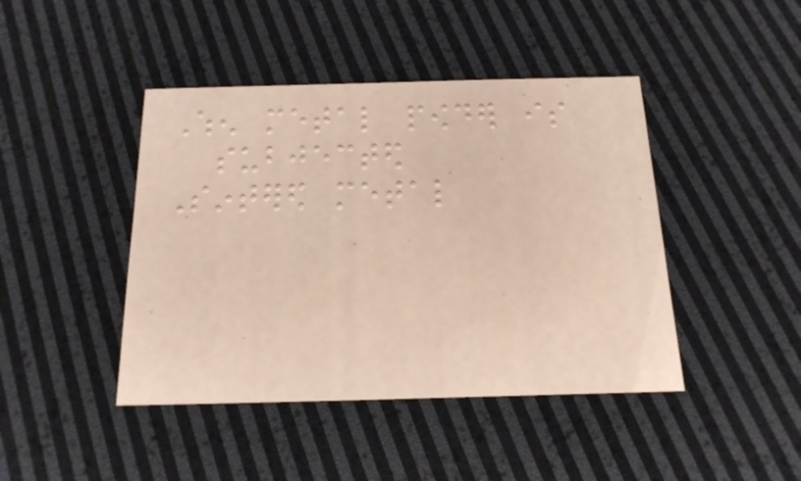When metal powder is
subjected
Sintered metal
